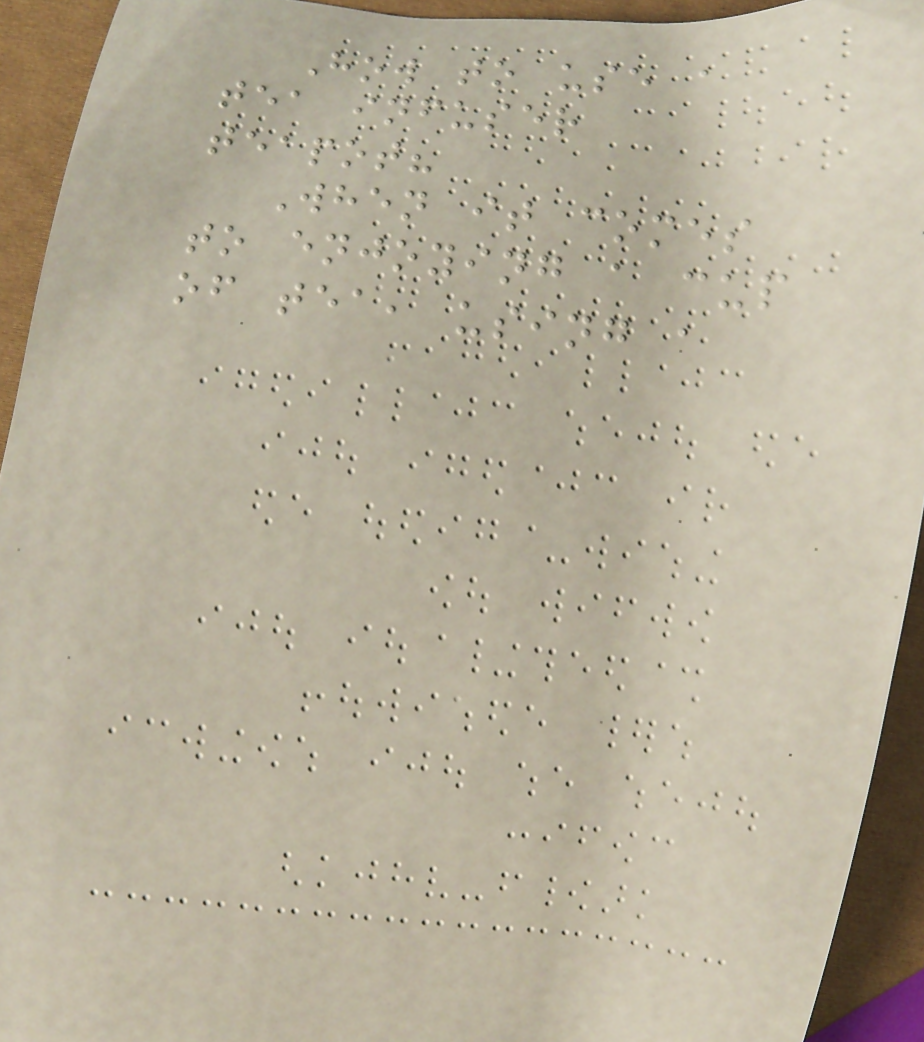How to use a
tea infuser
teapot?
When it comes
to enjoying a cup
of tea, using a
